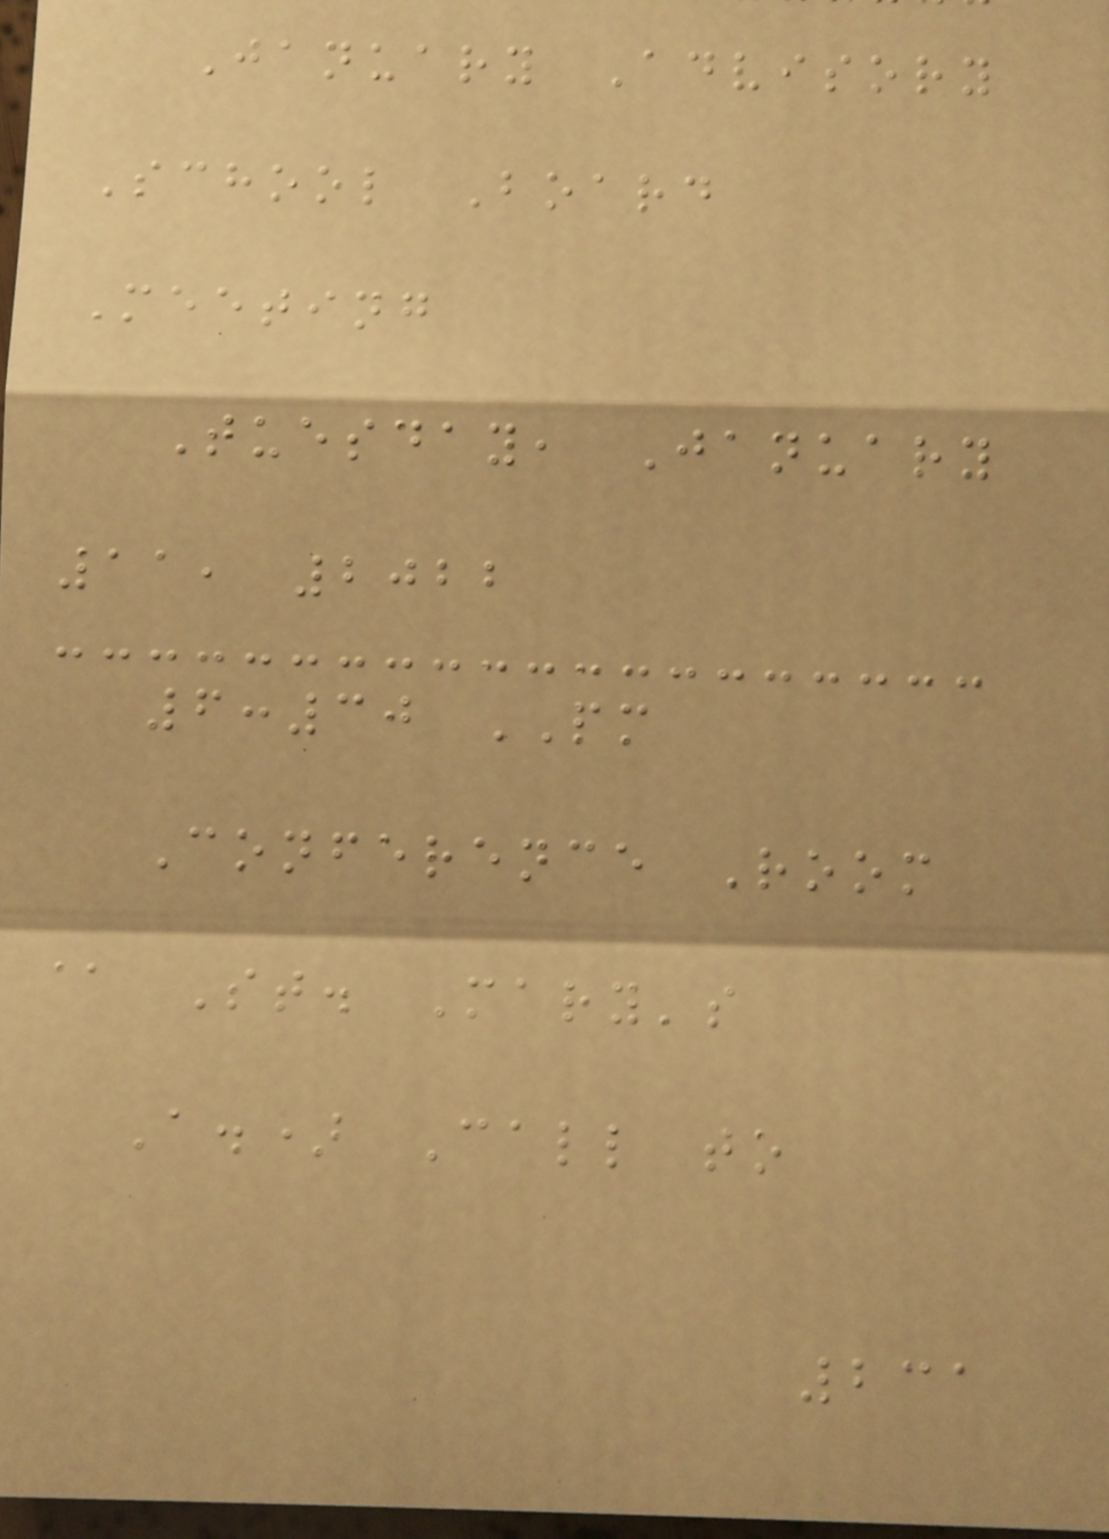January Advisory
School Board
Meeting
Tuesday, January
11, 2022
6:30 PM
Conference Room
@ St. Mary's
A.) Call to
231
